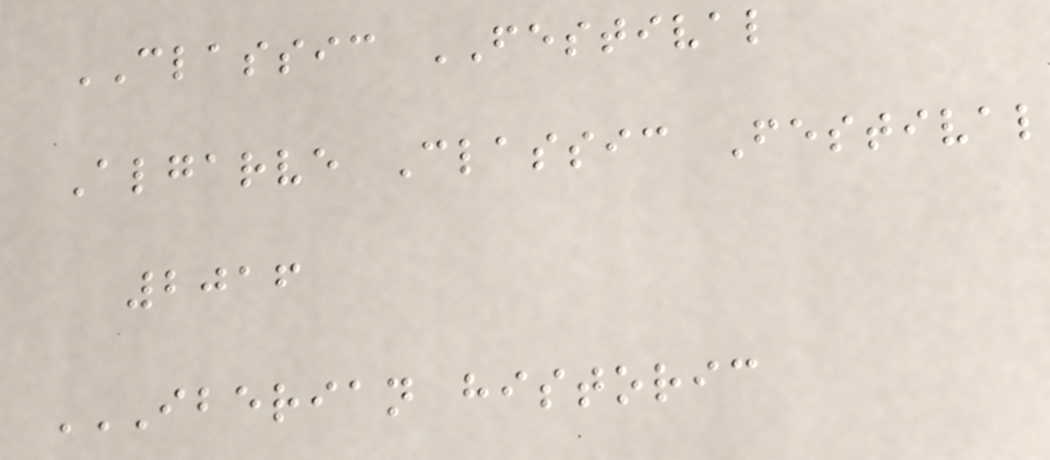CLASSIC FESTIVAL
Algarve Classic Festival
2016
IBERIAN HISTORIC
